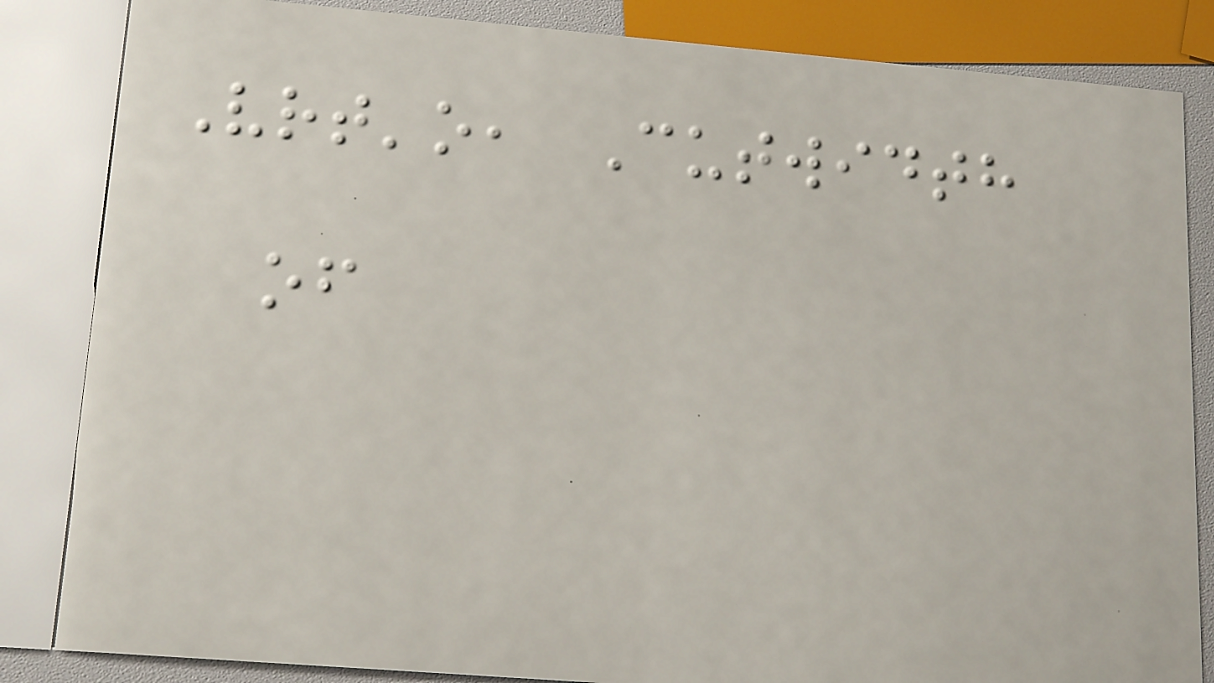Vrt'o, Cutwidth
of
